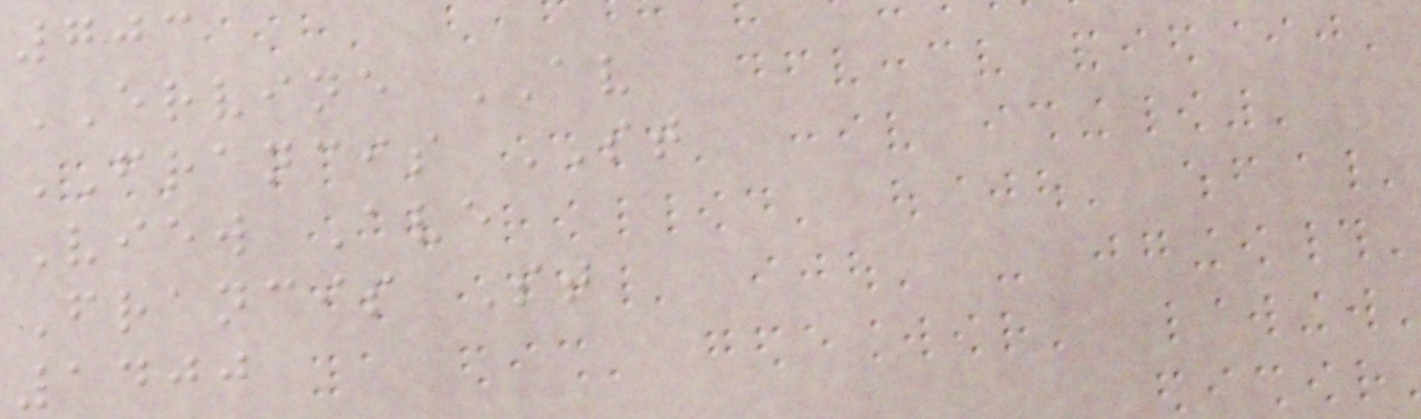703
ERVINE AV
FRANCIS ST
View Ave
Francis St
1400
